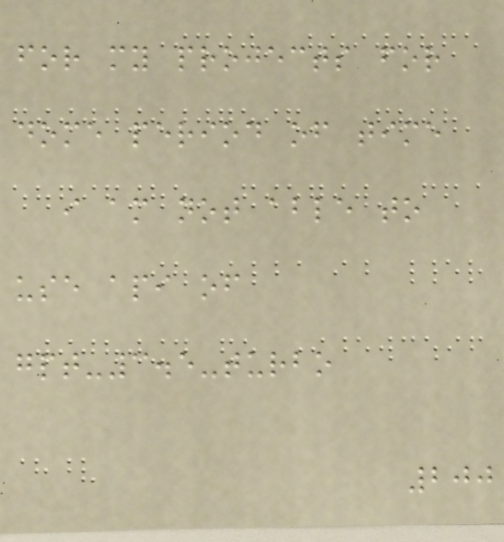for my projects for
dome period of time
i am not able to
use api of
gpt-3.5-turbo
200
